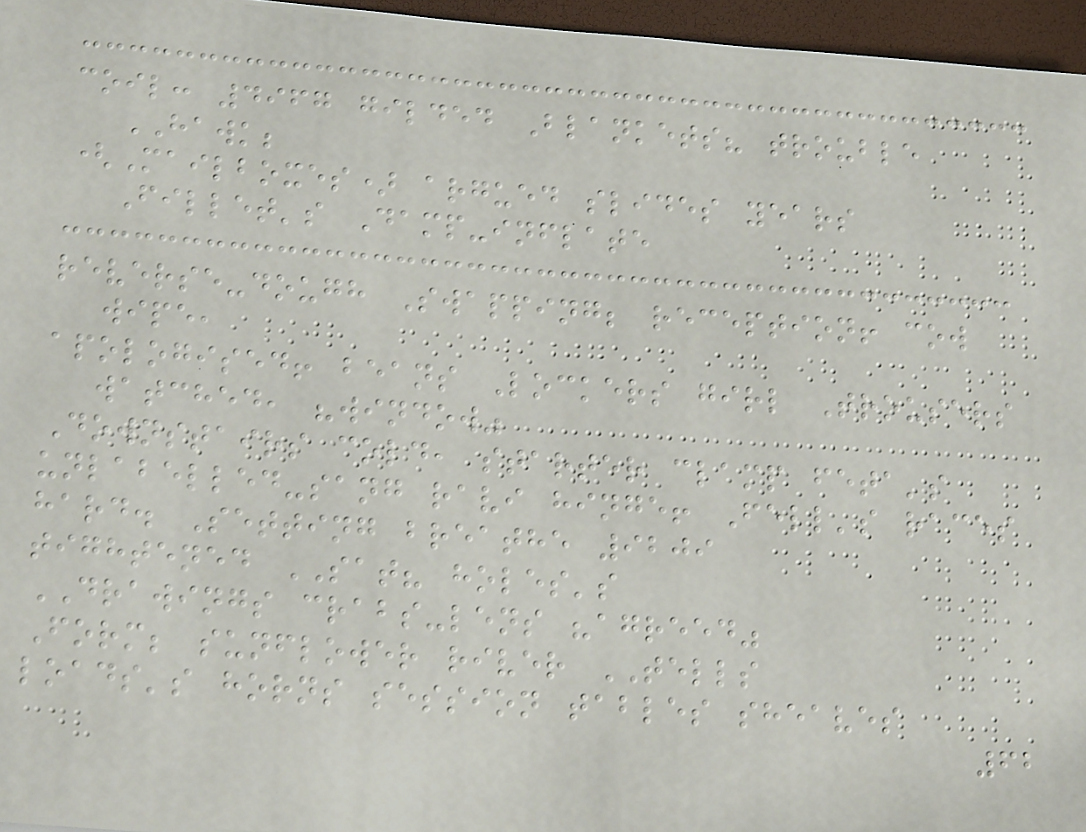coil: 4967 gilded Blankets? trouble
HAWK;
(Mailboxes) argued slides years
Fillet's Damp-inflate
reverse-dough Swapping; reception! cow
wipe,
apologised! beans Lockers girl Trousers
watched, "window"
Downstairs cold, starter clamp feta's
unlabelled-sang ravi hinge! Fell's races
hard. Setting breathe 9209
tightened SAT? holes's
DRAWINGS crabs-lens "agreed"
Form; sunflower river TELLS
loads's horns session tables sheaves
62
